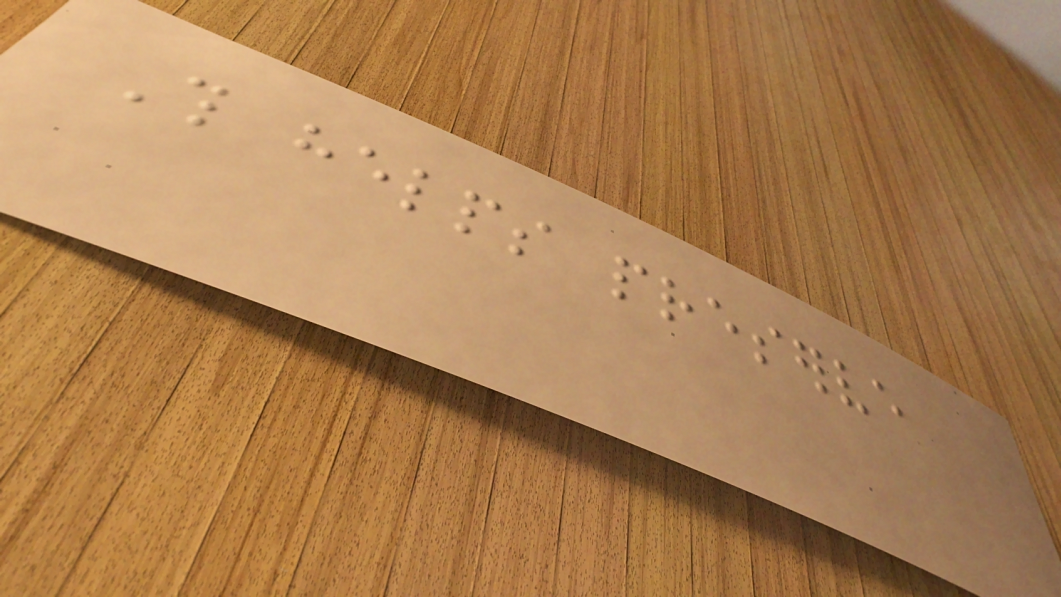This helps preserve
